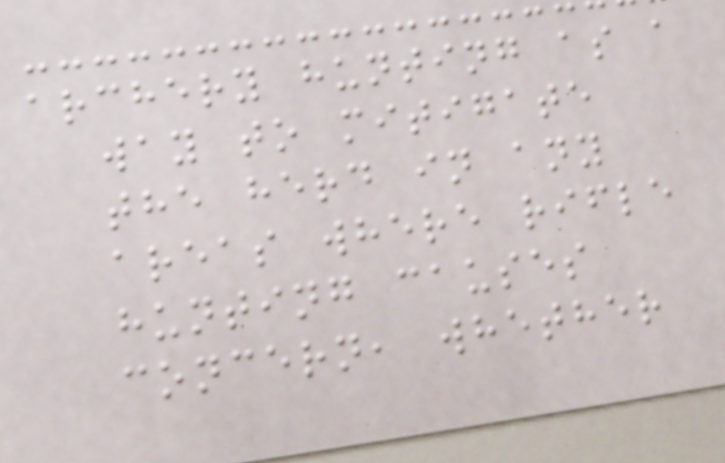archery hunting as a
way to mitigate
the herd in any
areas where rifle
hunting causes
concern, whether
